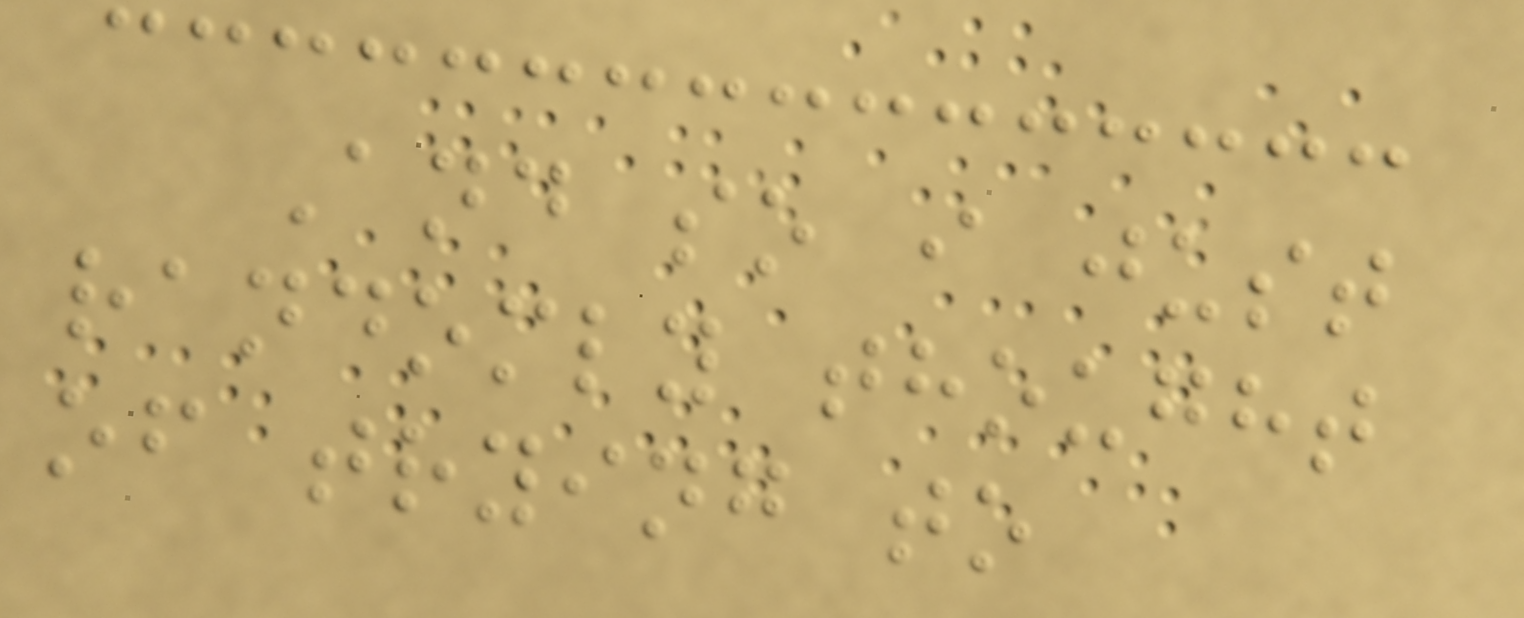And so i just
randomly thought
of trying to
